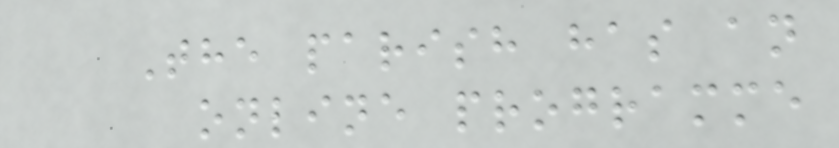The parish has an
online programme
